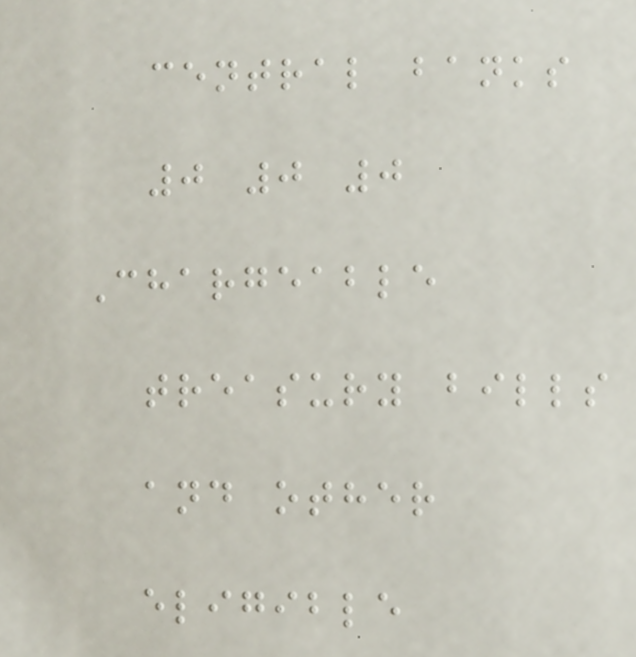central banks
0 0 0
Chargeable
treasury bills
and other
eligible
